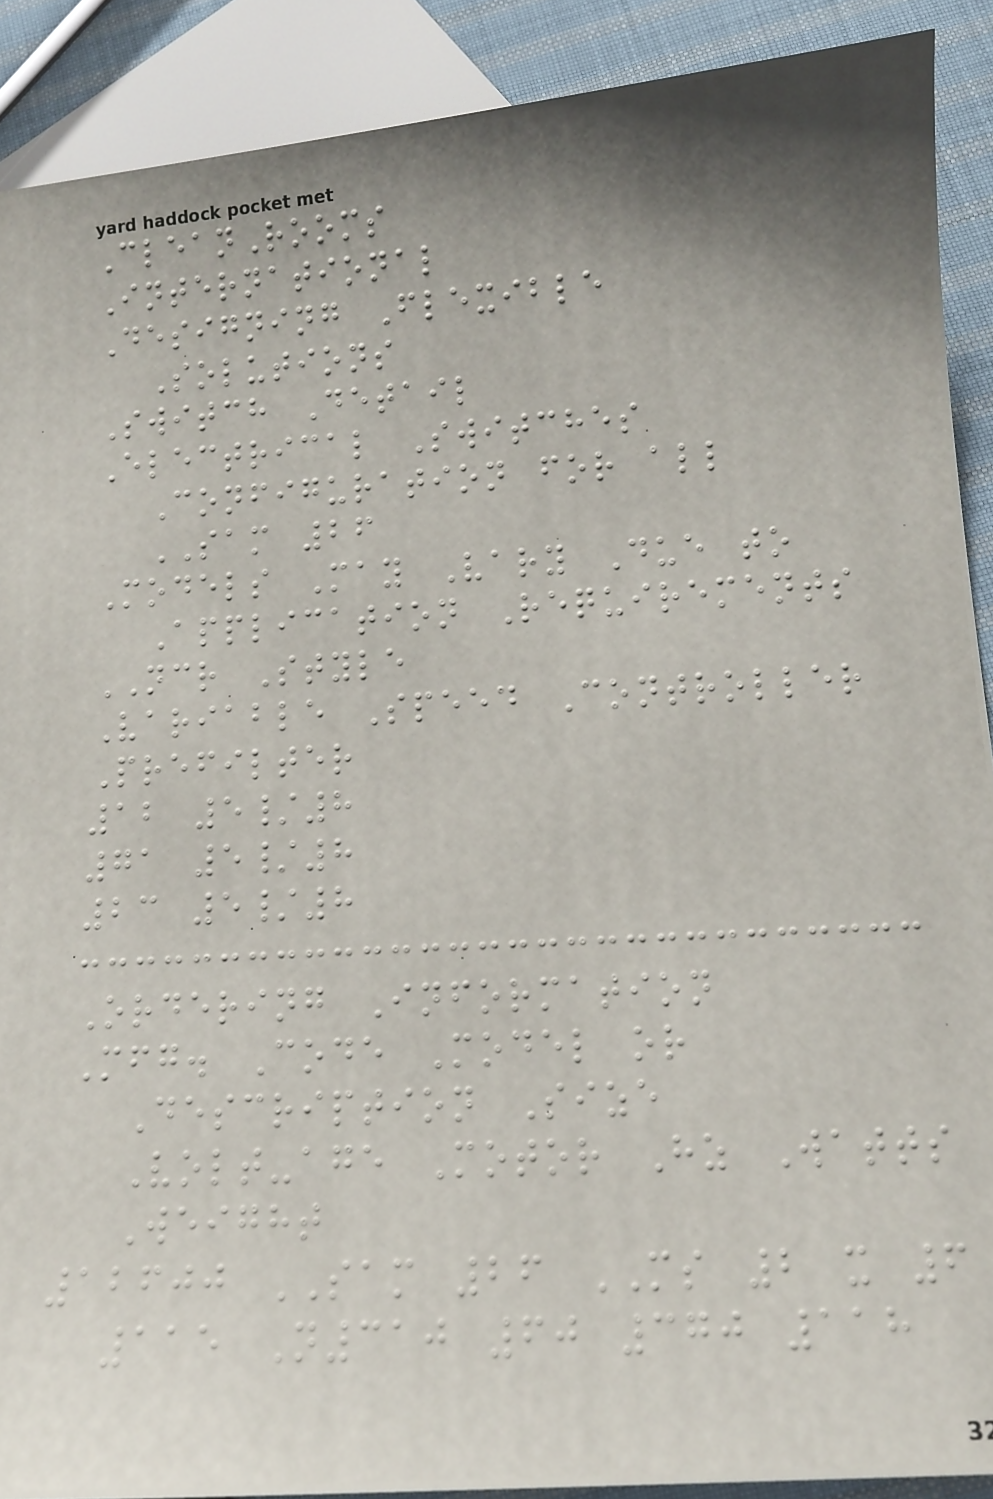CleanRooms
International
Designing Flexible
Solutions
Switch Detail
Electrical Switches
Configuration for all
SAM 26
Models May Vary Due to
Application Requirements
NCR Style
Variable Speed Controller
Prefilter
12 5/8
71 5/8
23 5/8
Ordering Information
Mfg. Code Model or
Description Size
Volt-age Motor Hz Watts
Weight
12600 SAM 26 MS 2 x 6
115 N310 60 370 118
